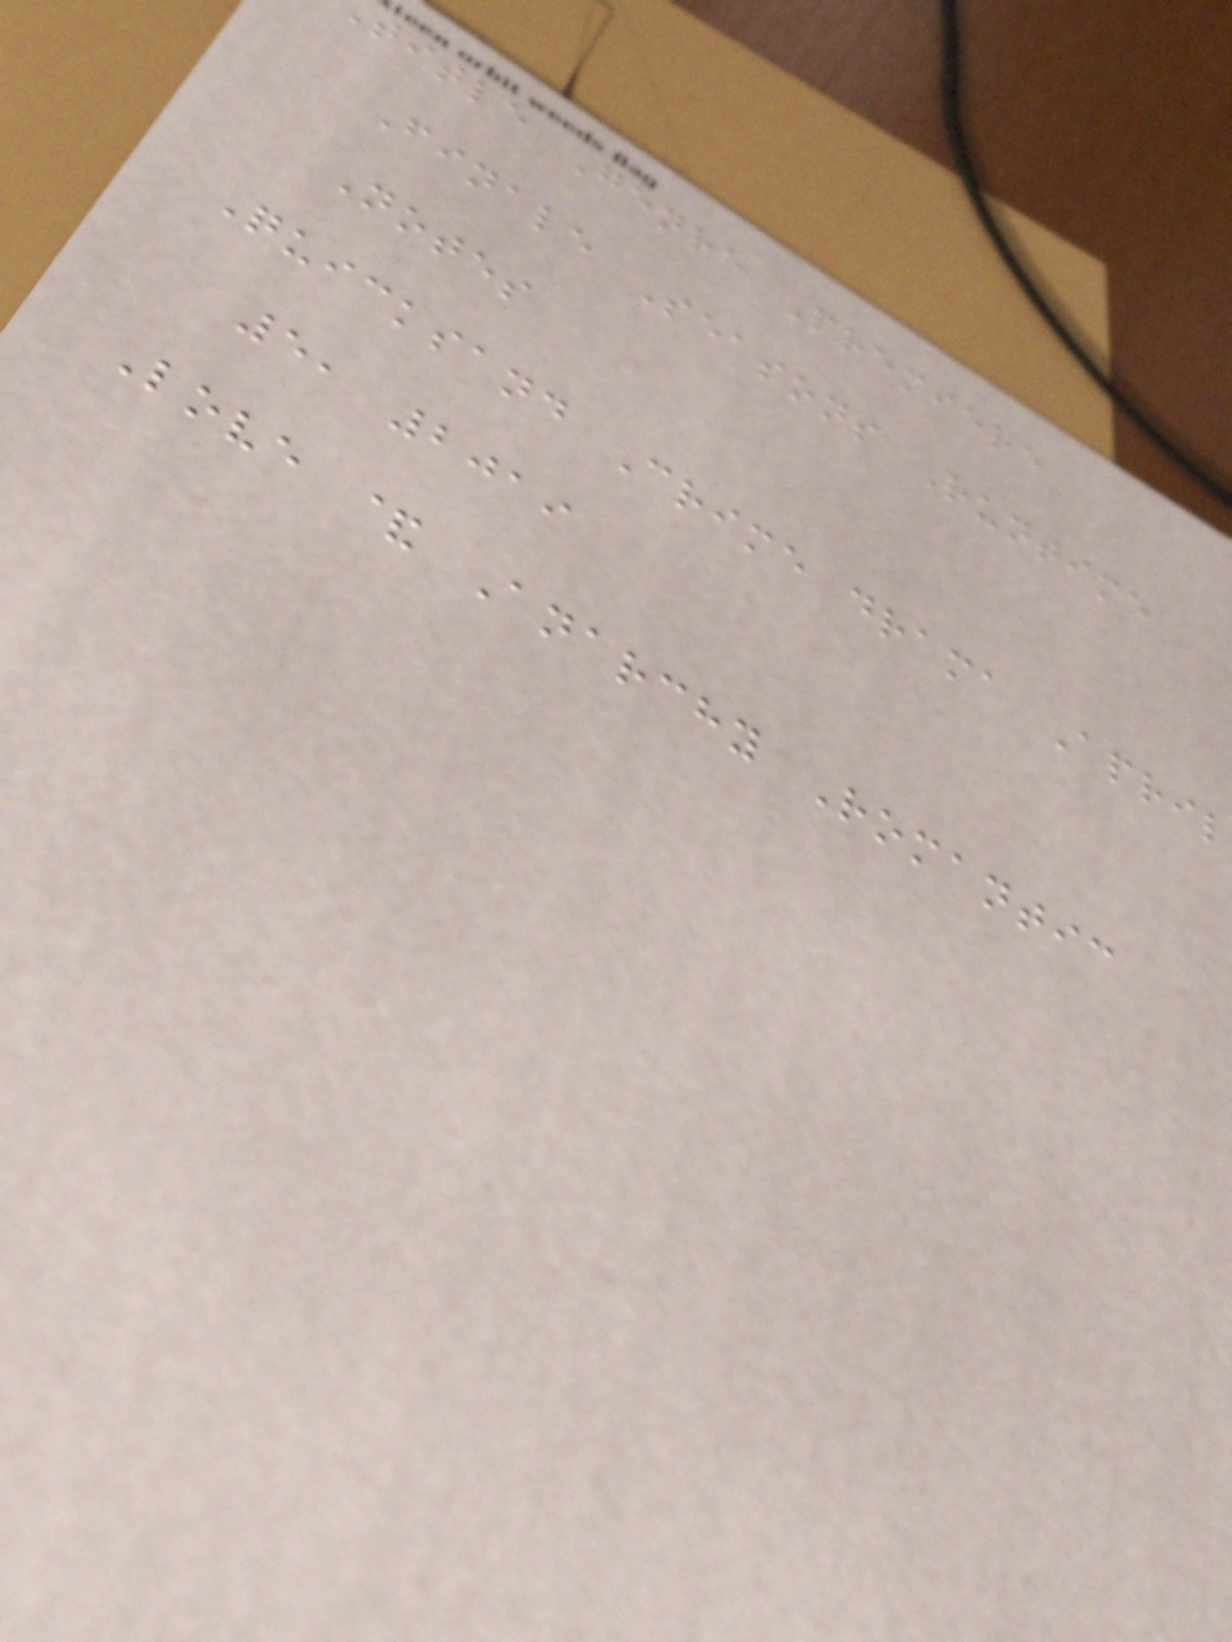title Genre Premiere
Finale Seasons Runtime
Notes
Quicksand Crime drama April
5, 2019
Love & Anarchy Romantic
